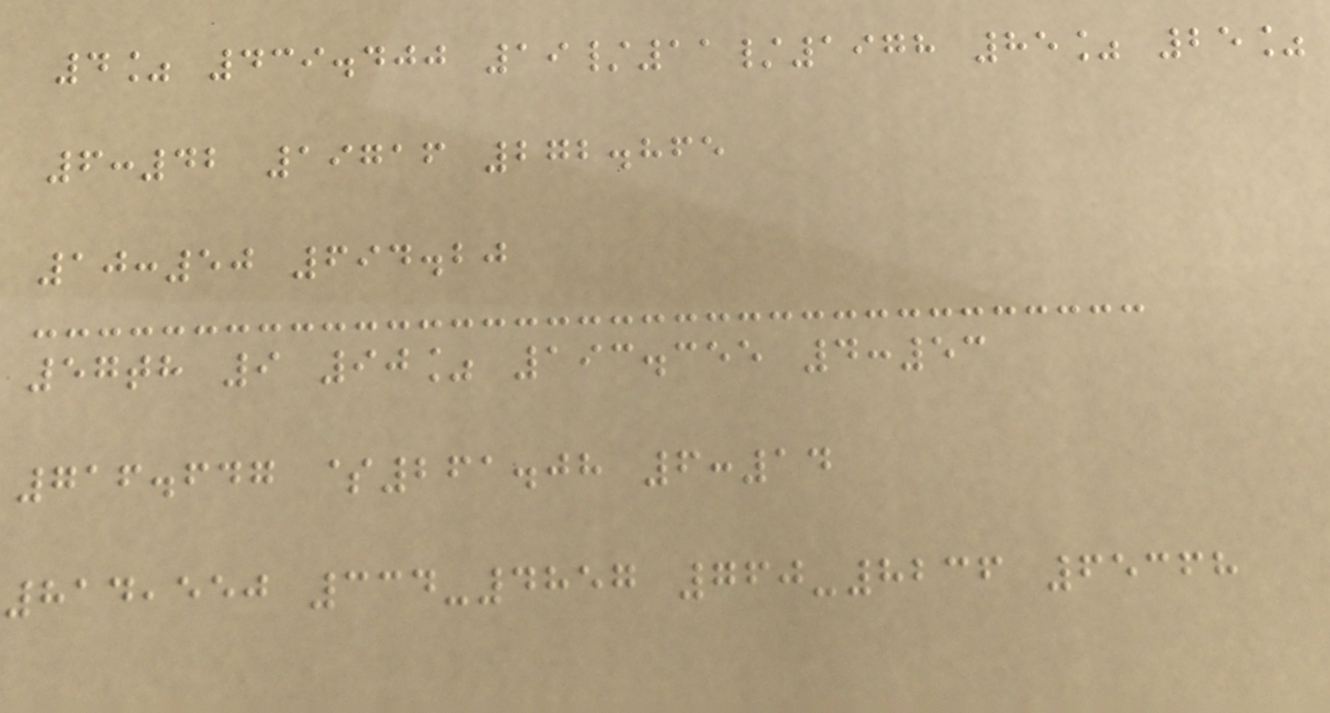4% 439.400 19/11/1978 85% 25%
6:42 19716 272.865
10:50 694.20
57th 9 90% 193.355 4:53
716.647 $261.08 6:14
814,550 334-4857 760-8236 65368
